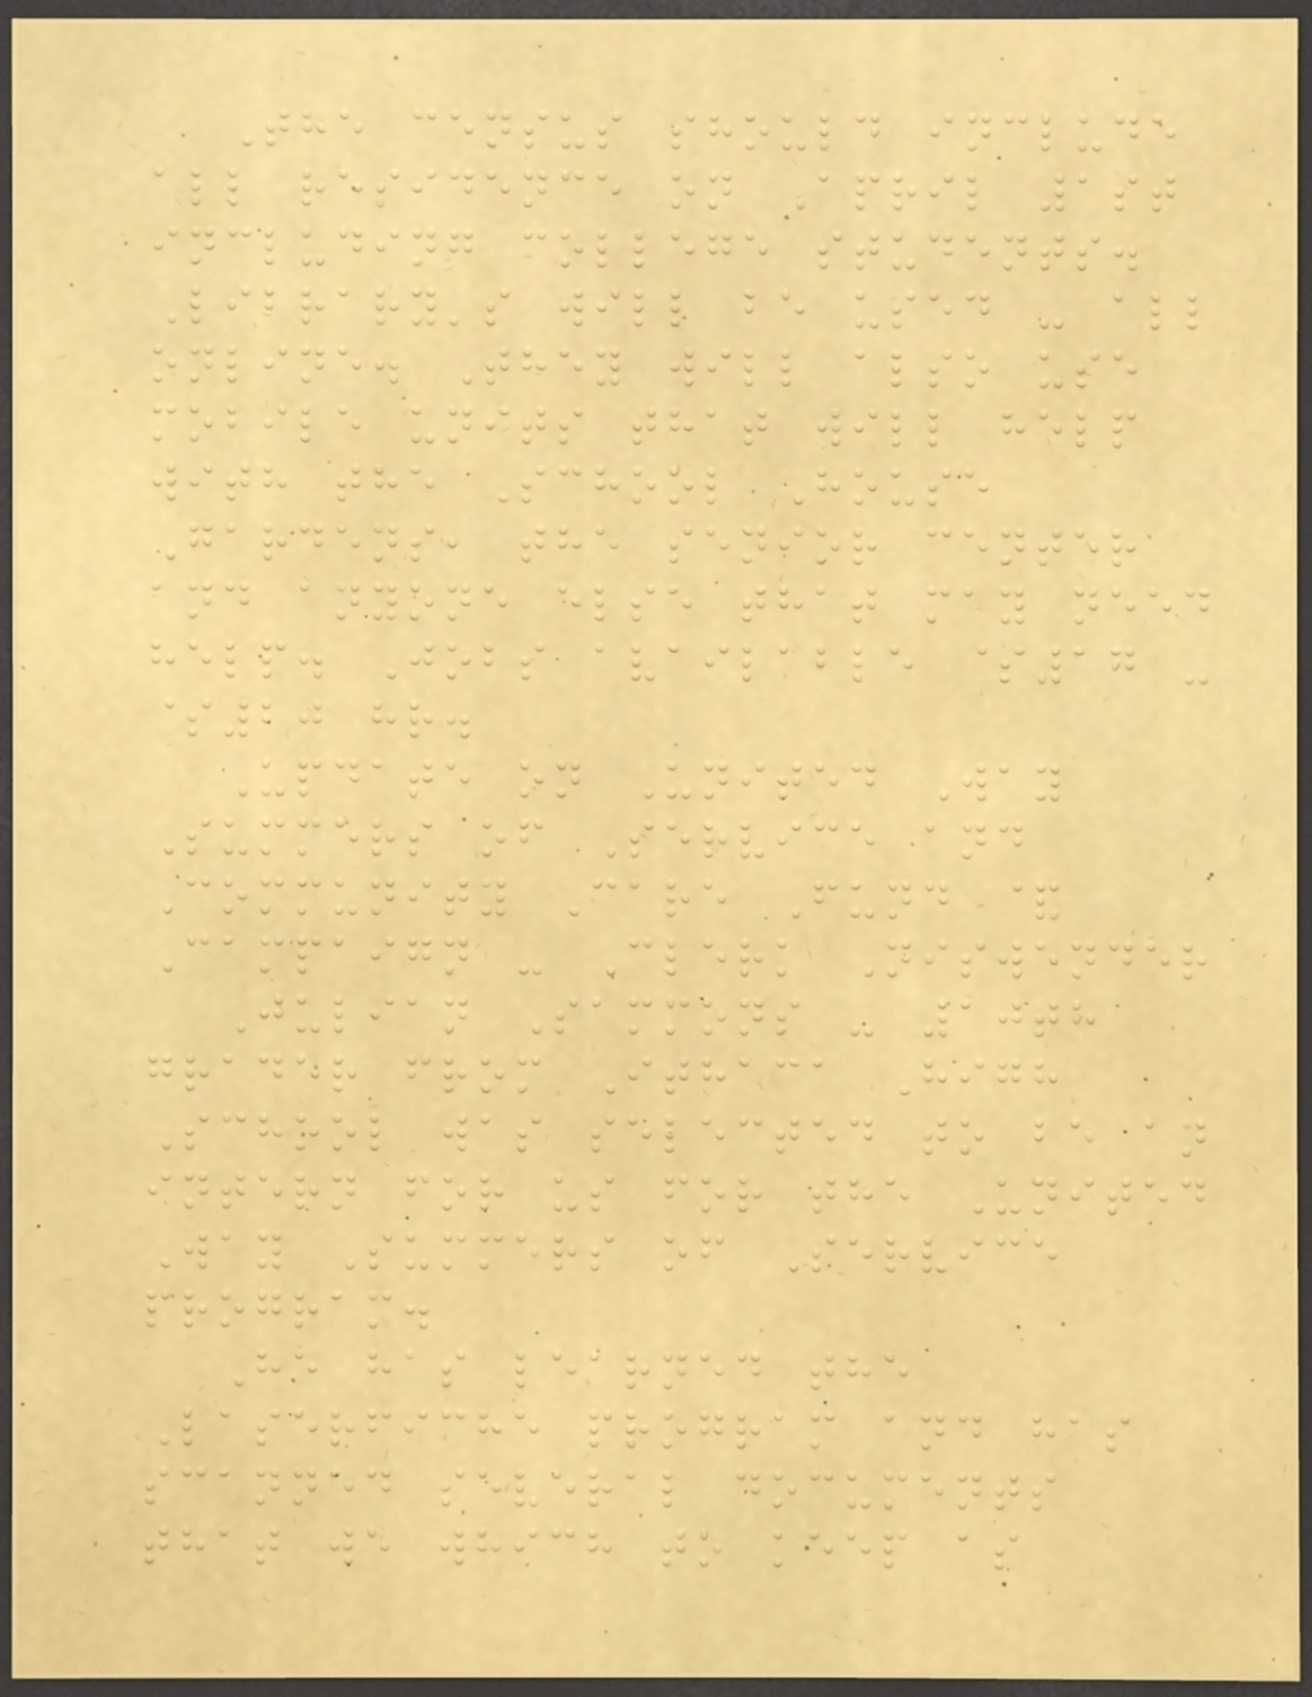The census should include
all residence on April 1st
including college students.
Library's will be used - all
online. They will also use
mobile units that will help
with the School House
Gardens, the senior center
and anyone else that may need
help. Jobs available $17 -
$20 hr.
Update on United Way
Summers of Service and
Community Care Fund &
Campaign - Clerk Niswender
Julian Sammons - 10th
grader from Ithaca High
School was selected to be an
intern for us for the United
Way Summers of Service
program.
He has learned the
Laserfiche program and has
scanned several documents
that we which to keep as
